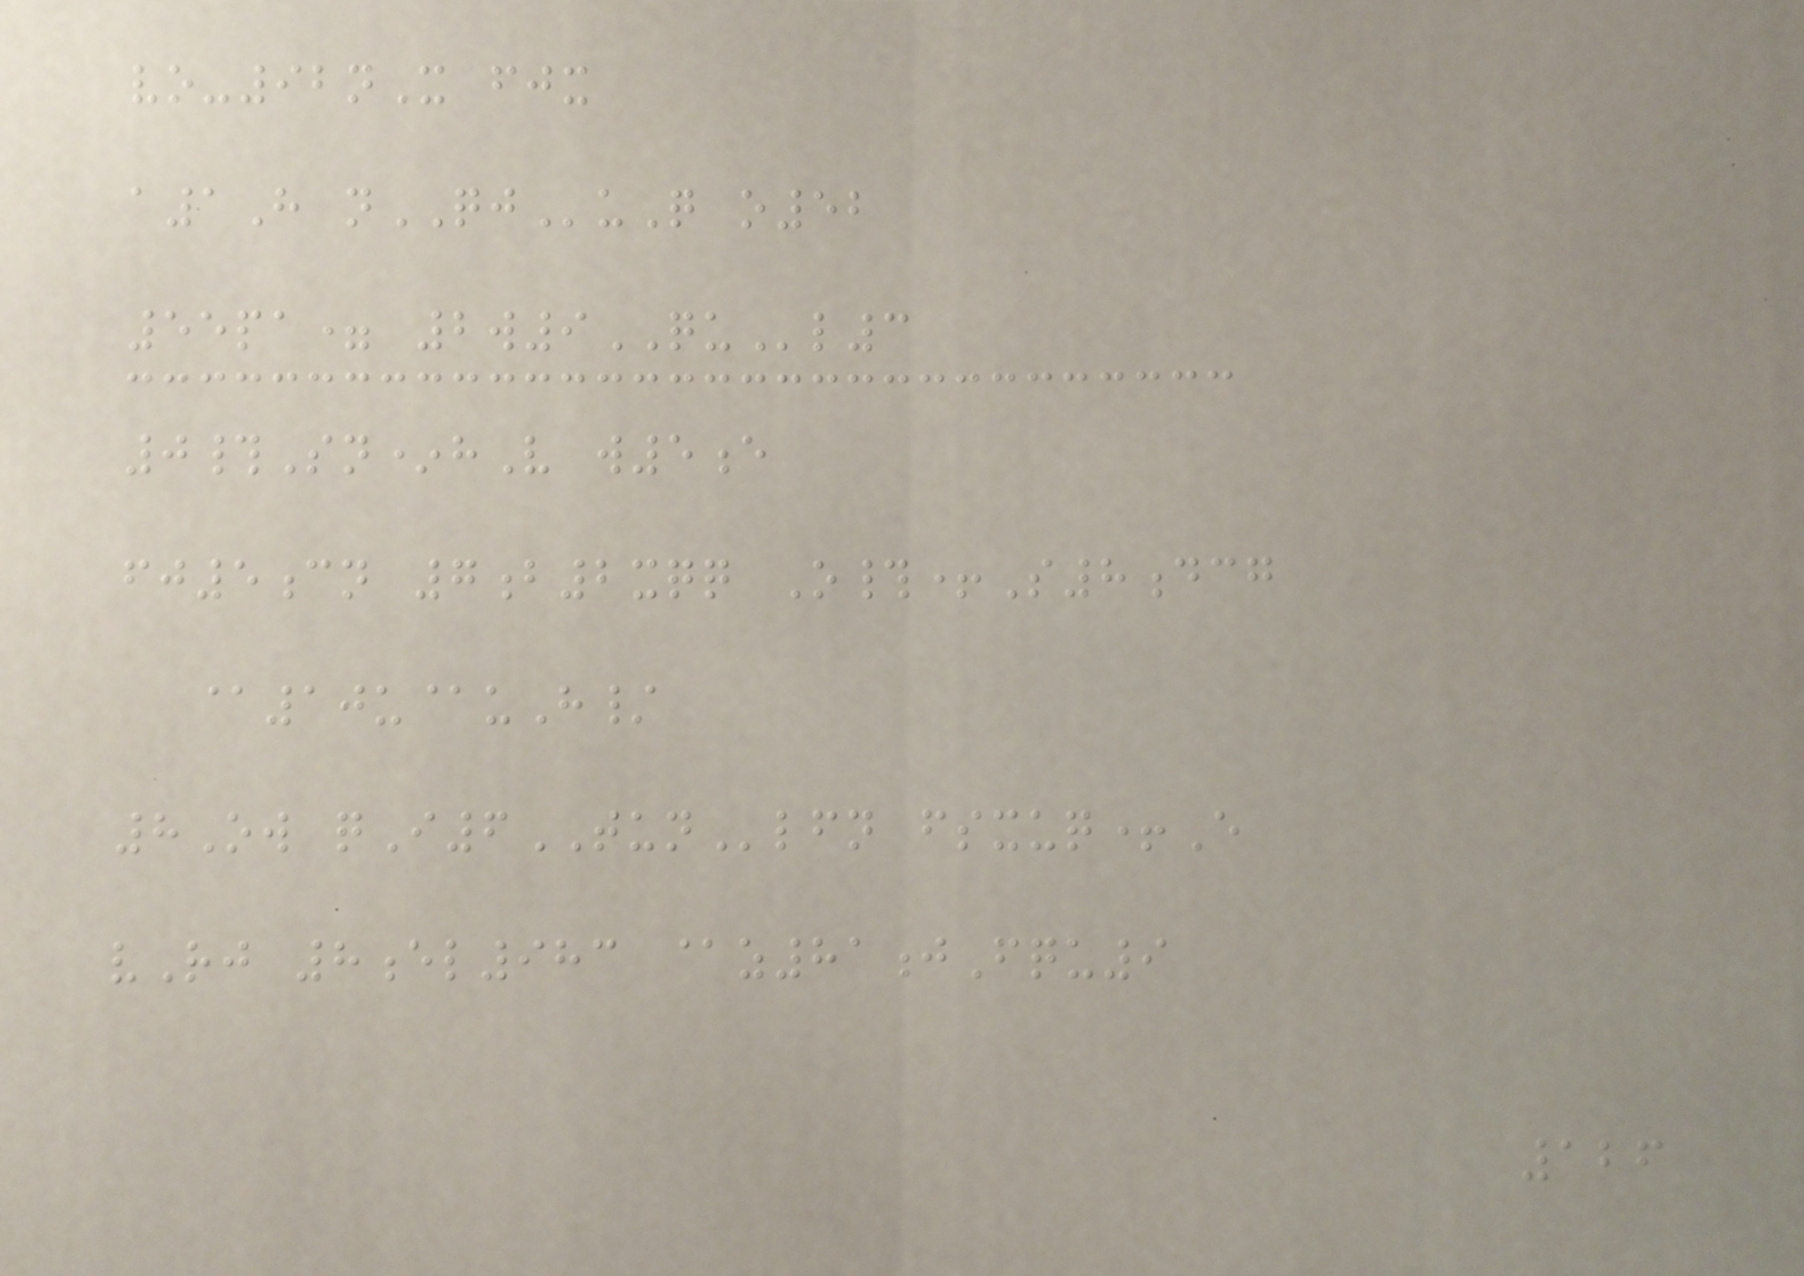vo-92nX fjx
a1H nQJuQ o52
55pa= 2w9QUl3
0#Sn*hV w5e
fj5cn 7b2xqq O#+S8dcg
@10u@uH/
8Ow qI6TUNlfn fsxuq+E
vRj 8el983 @z81jFqu9
126
